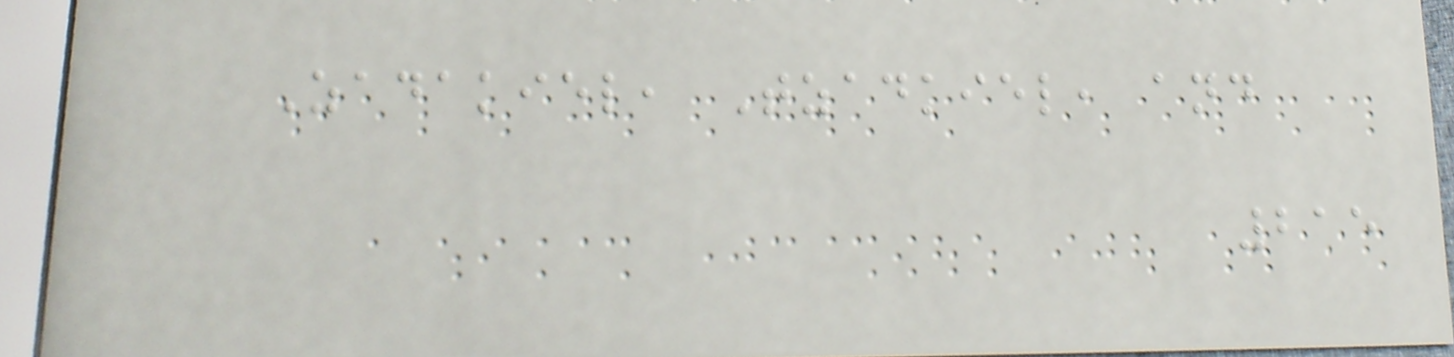Zadakiel, Tzadkiel, and
215
